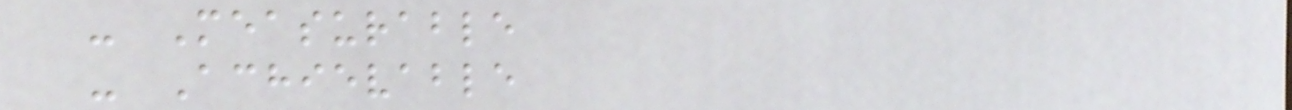- Measurable
- Achievable
